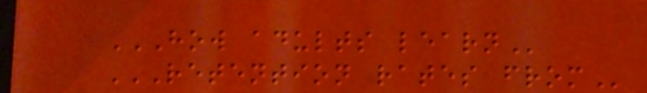HOW ADULTS LEARN
RETENTION RATES FROM
